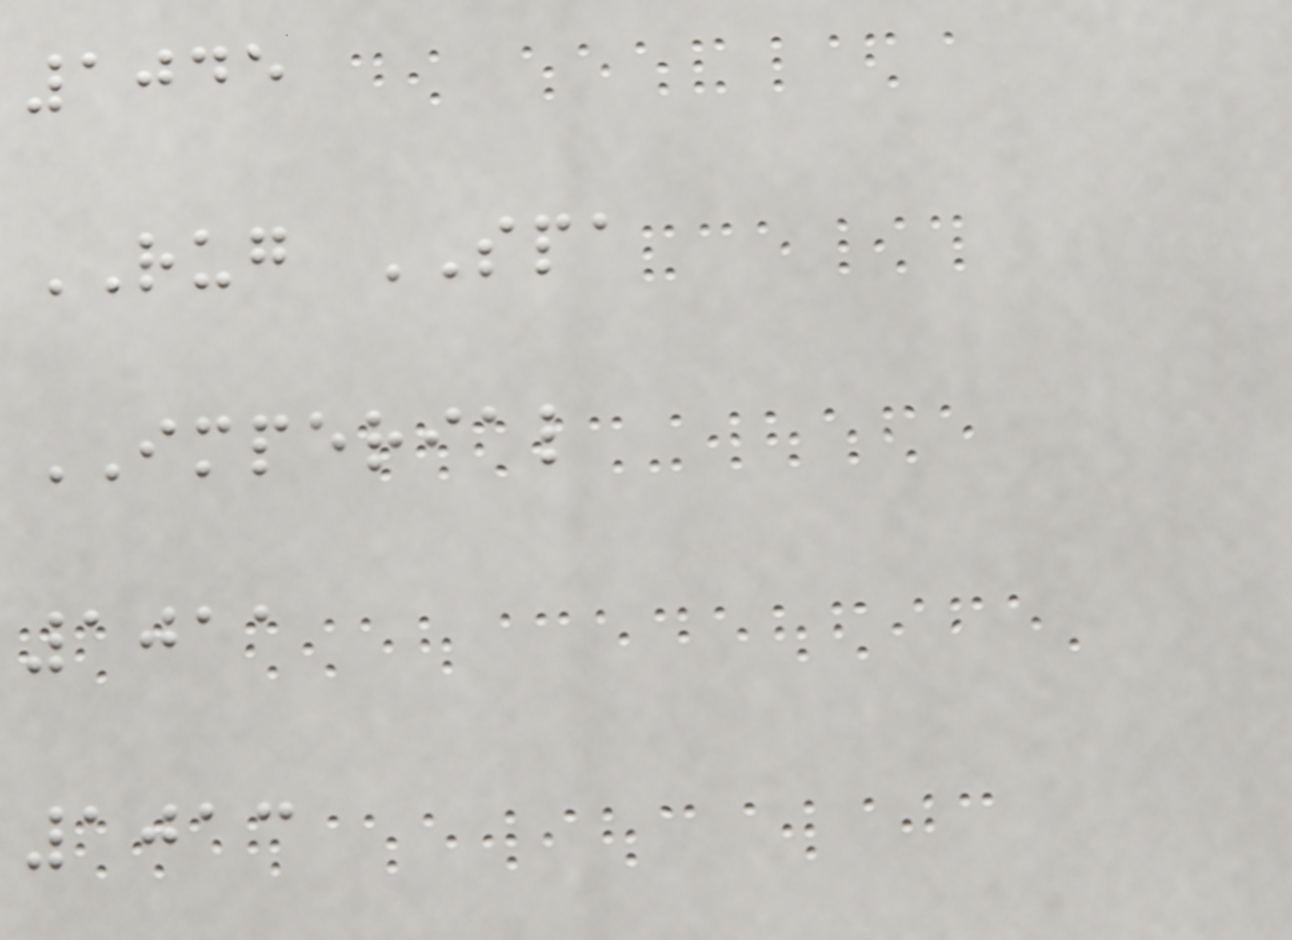1045
RUG SPA
IMPERIAL
1011
1013
